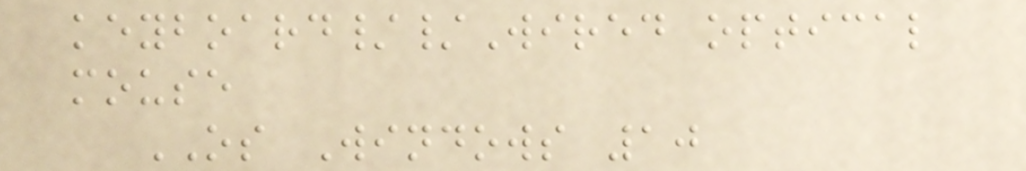keyboard//Wired optical
mouse
OS Windows 10
